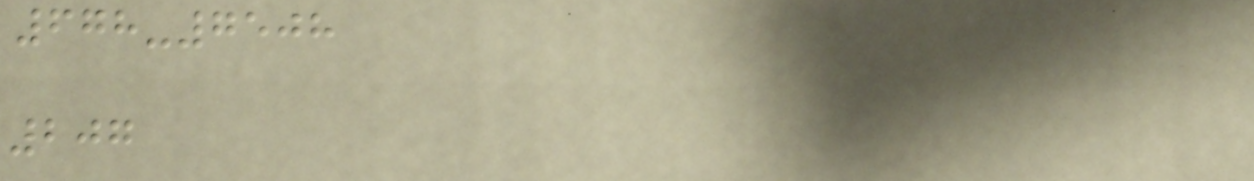678-7508
207
